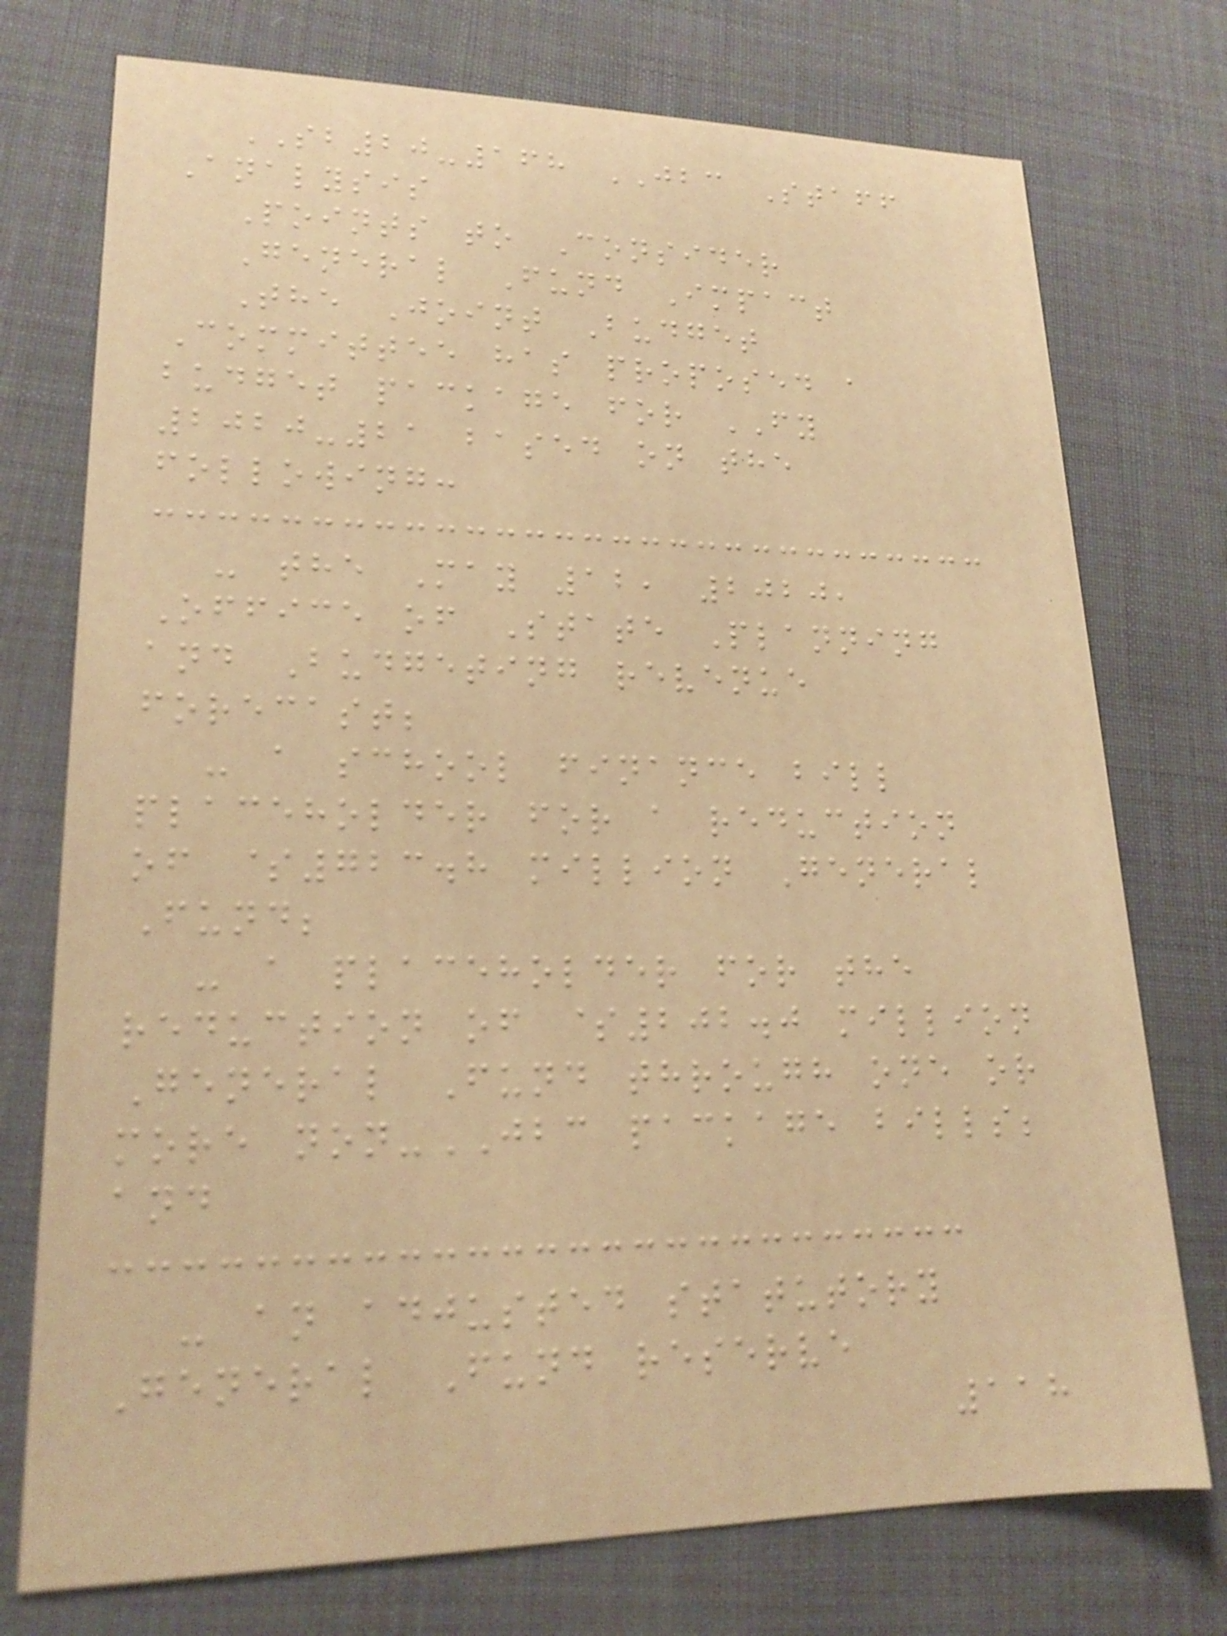SB20-168 JBC Staff
Analysis
Points to Consider
General Fund Impact
The Joint Budget
Committee has proposed a
budget package for FY
2020-21 based on the
following:
- the May 12, 2020,
Office of State Planning
and Budgeting revenue
forecast;
- a school finance bill
placeholder for a reduction
of $723.8 million General
Fund;
- a placeholder for the
reduction of $202.0 million
General Fund through one or
more non-JBC package bills;
and
- an adjusted statutory
General Fund reserve
118
